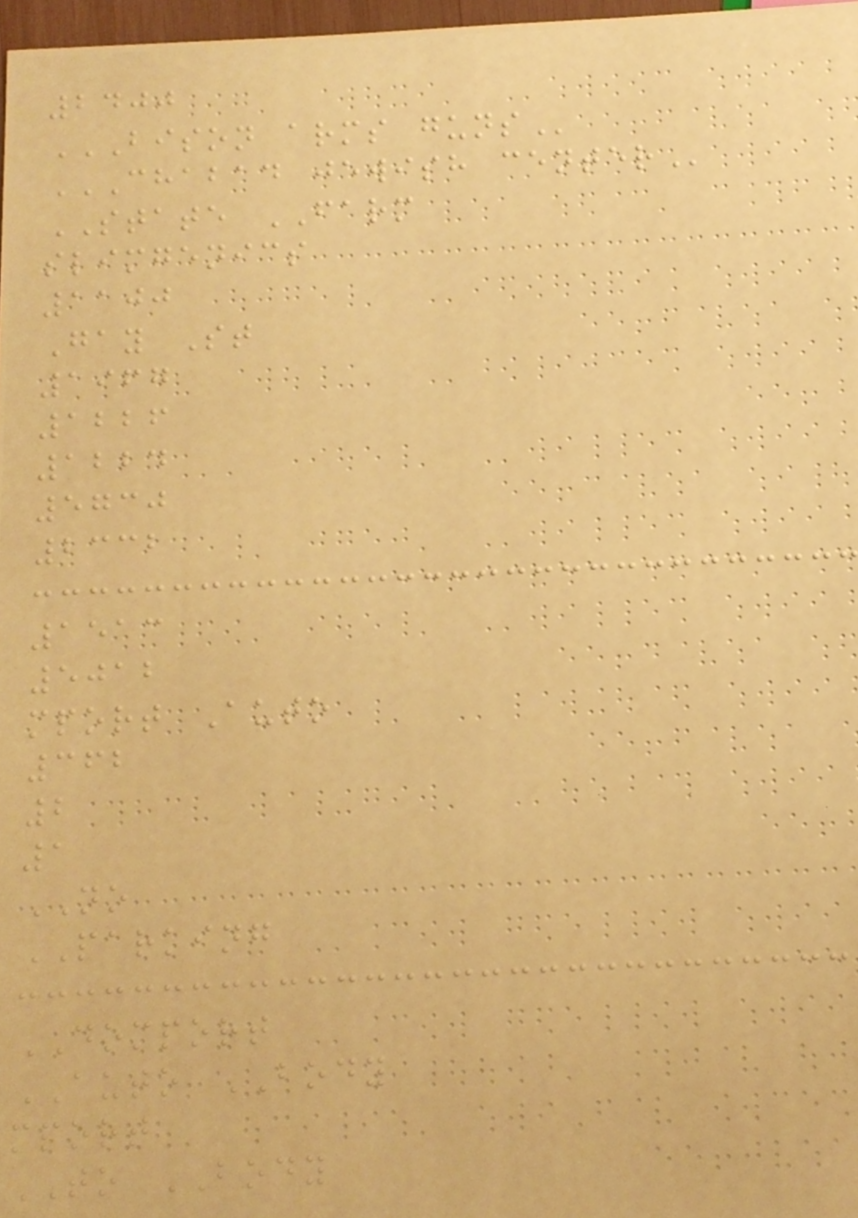2400
BISON ARMS GUNS
CHABAD JEWISH CENTER
STATE FARM
slimgenics
1100
Gay St
1967
1226
1224
5730
2332
1513
5012
mport Auto
362
2
1
NO
PARKING
DOMPORT
AUTO BODY
mport
TO BODY
